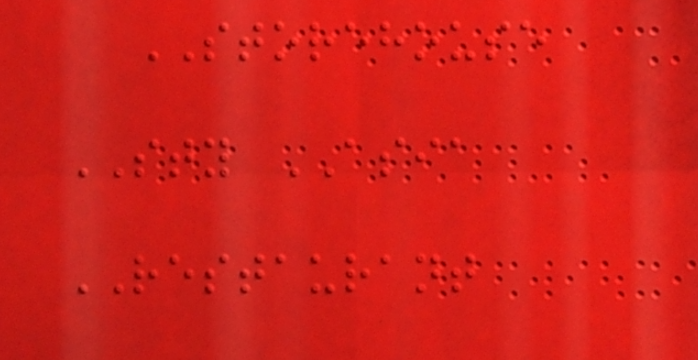STOREHOUSE
STY ASIA
RESTAURANT
